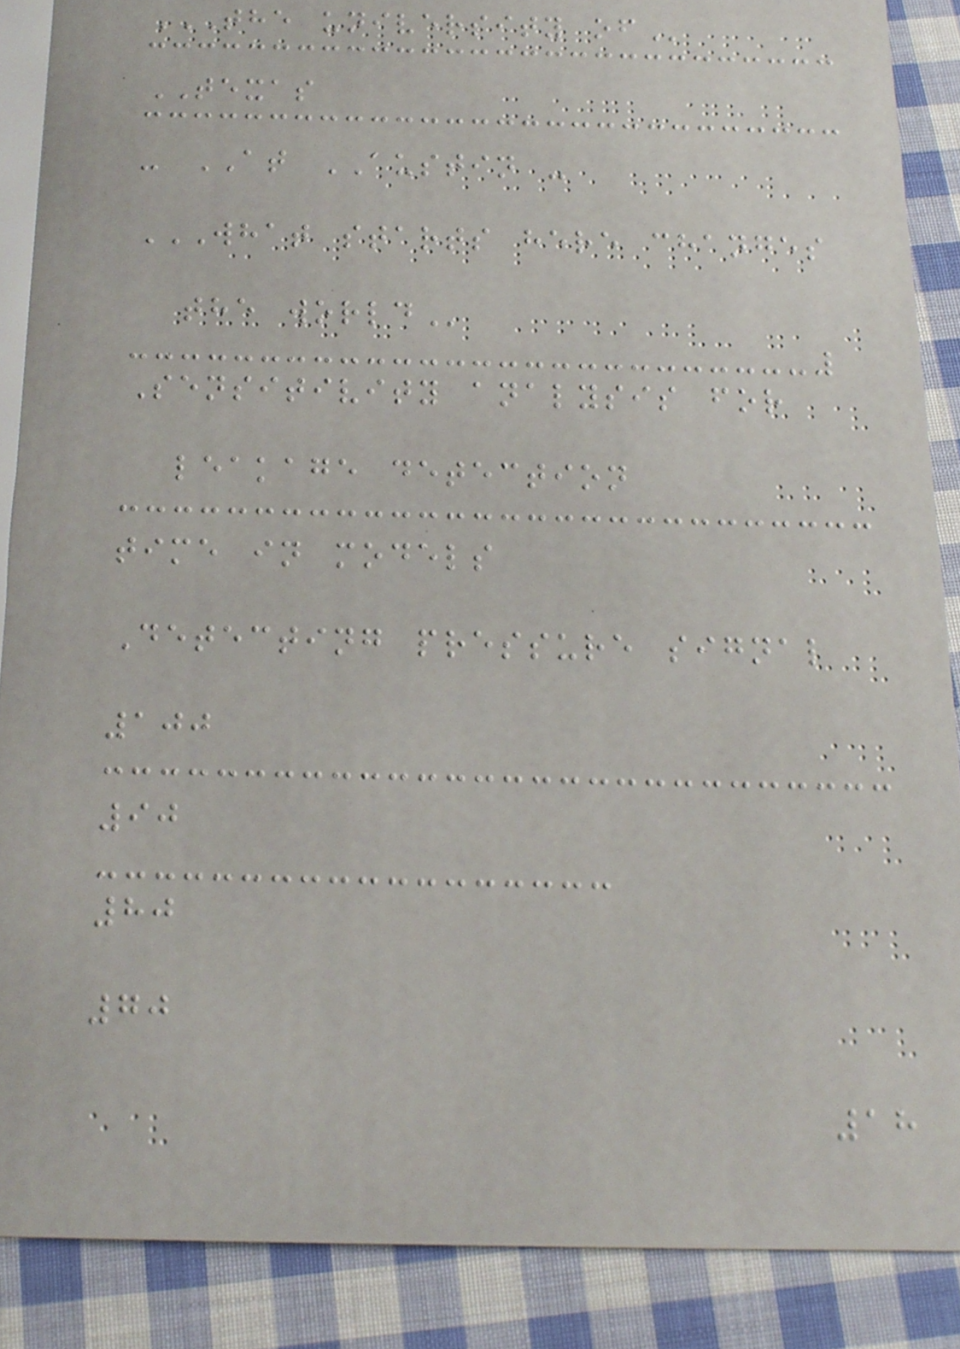THE UNIVERSITY OF
TEXAS
- AT AUSTIN -
WHAT STARTS HERE CHANGES
THE WORLD
Sensitivity analysis for
leakage detection
time in models
Detecting pressure signal
100
90
80
70
18
